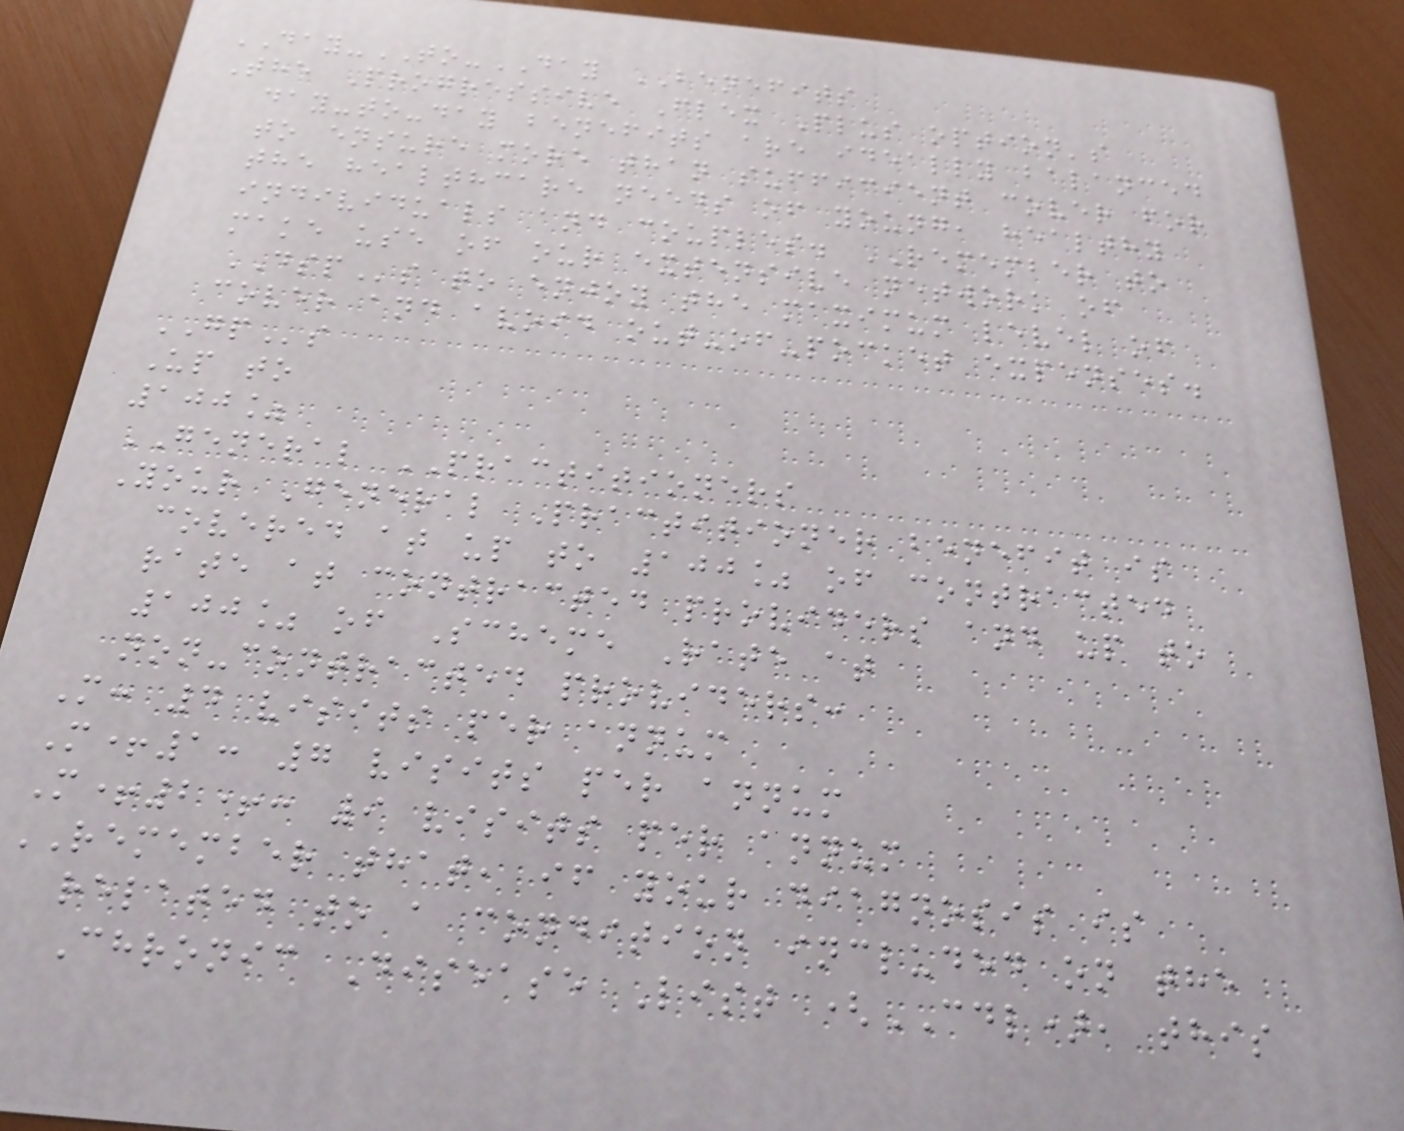DAY-TO-DAY BENEFITS
The Progressive Flex Plus option's
day-to-day benefits are ideally balanced
to ensure more than sufficient cover for
the healthcare needs of young, healthy
individuals and couples. REMEMBER to
make use of our extensive network of
DSPs to enjoy the maximum level of
cover and avoid out-of-pocket expenses.
GPs
Up to
100%
GENERAL PRACTITIONERS
Your General Practitioner benefit is
covered at up to 100% of contracted
rate at contracted providers and up to
100% of Scheme Rate at
non-contracted providers:
M: 4 visits per annum
M+1: 7 visits per annum
M+2+: 9 visits per annum
REMEMBER that, if your diagnosis is
related to a condition included on the
Chronic Disease List (CDL), this
